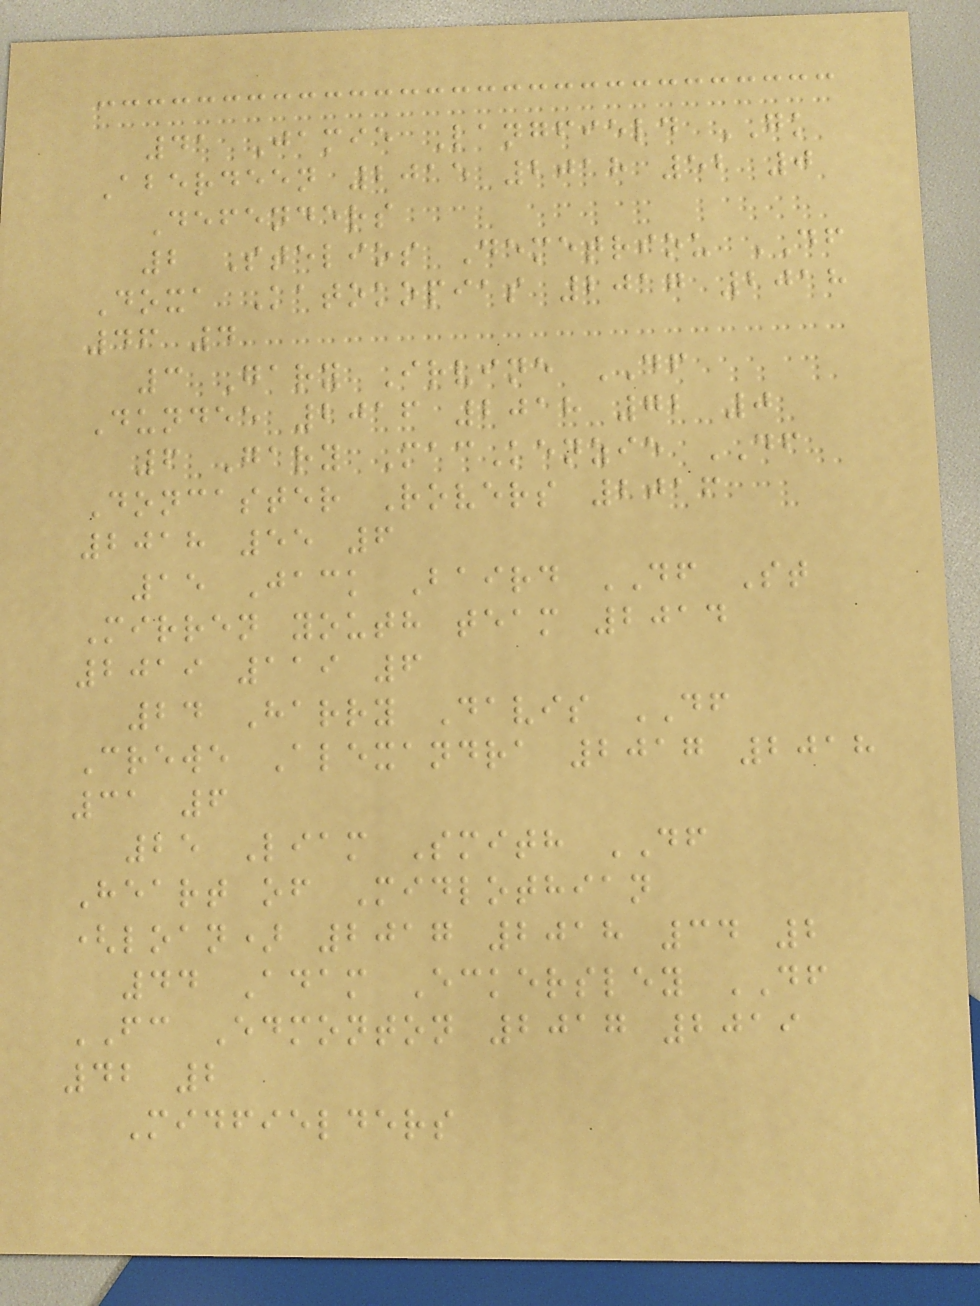41 Jamie Langfield GK
Aberdeen 2015 2018 52 0
Defenders
2 Stelios Demetriou DF
Doxa Katokopias 2017 2018
46 4
3 Gary Irvine DF
Dundee 2016 2018 72 0
6 Gary MacKenzie DF
Doncaster Rovers 2016
2018 55 6
15 Jack Baird DF St
Mirren youth team 2014
2019 119 6
24 Harry Davis DF
Crewe Alexandra 2017 2018
31 6
25 Liam Smith DF
Heart of Midlothian
(loan) 2017 2018 34 2
44 Adam Eckersley DF
FC Edmonton 2017 2019
42 2
Midfielders
